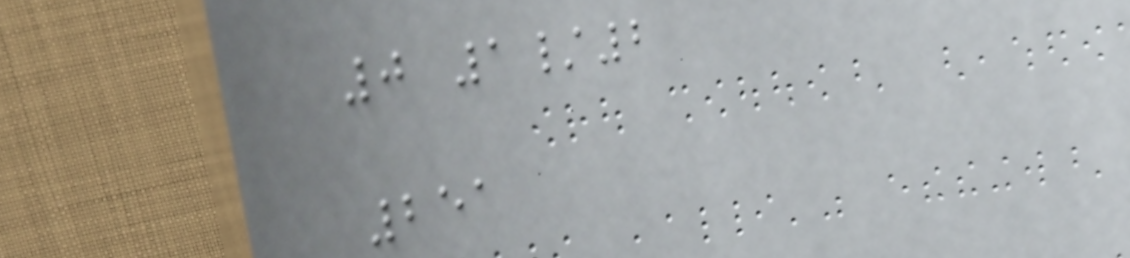0 1/2
251
